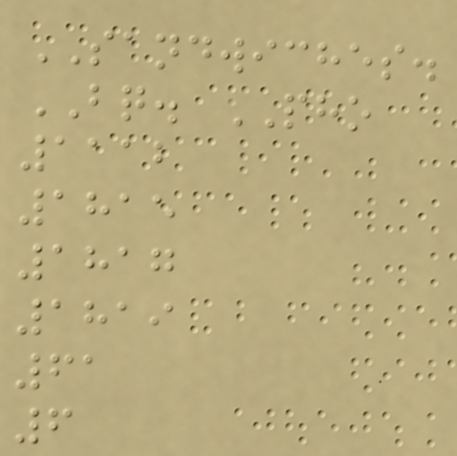SANDWICHES.
BQ. PHO
1112
1815
1817
1819
61
6
